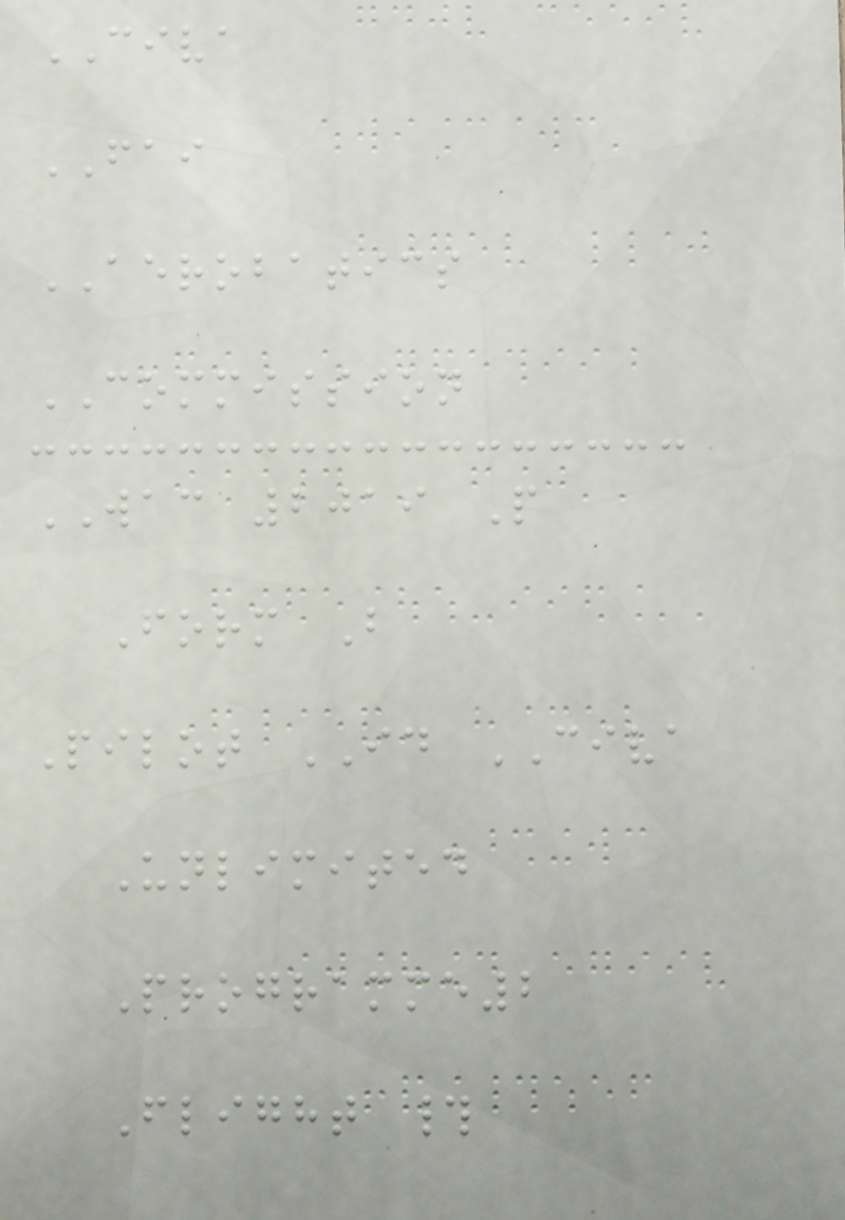CIVA
FAI
AEROBATICS
COMMISSION
WAC 2019 P
Form B
Pilot ID CIVA
Unlimited
Programme2
Flight #
